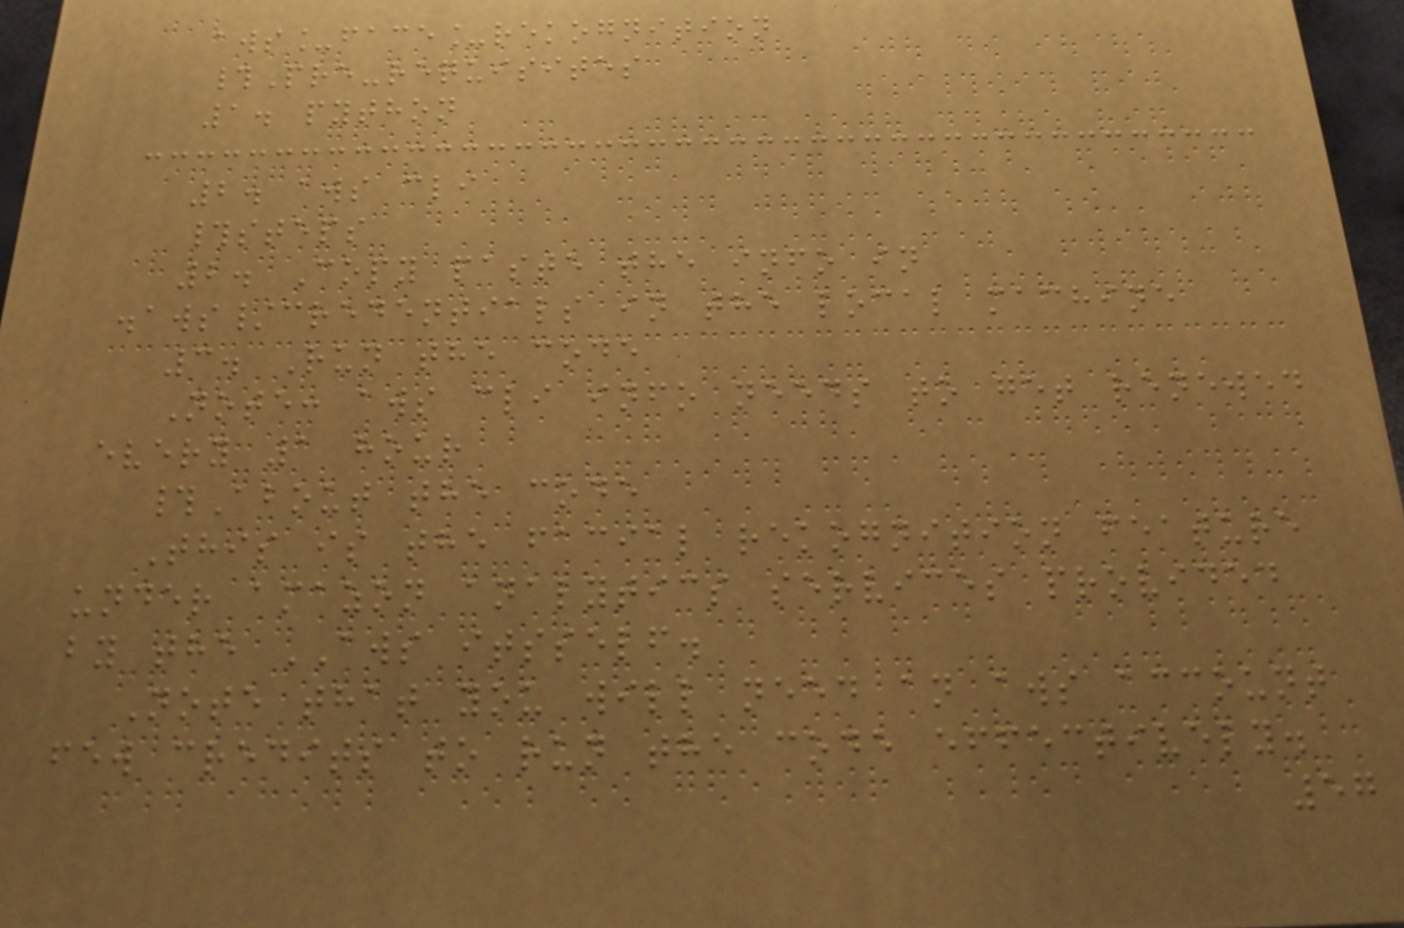aws_face_rekognition
#Pre-requisites
1. python
2. aws cli
#steps
2. Copy paste the info in
.aws/credentials in the local machine
3. Run the code
Note: aws cli info needs to get renewed
every 1 hour
#About the code
This is the facial rekognition feature
under amazon analytics services provided
by the AWS itsself.
Note that you will need an aws account
few credits to run the code effectively.
57
